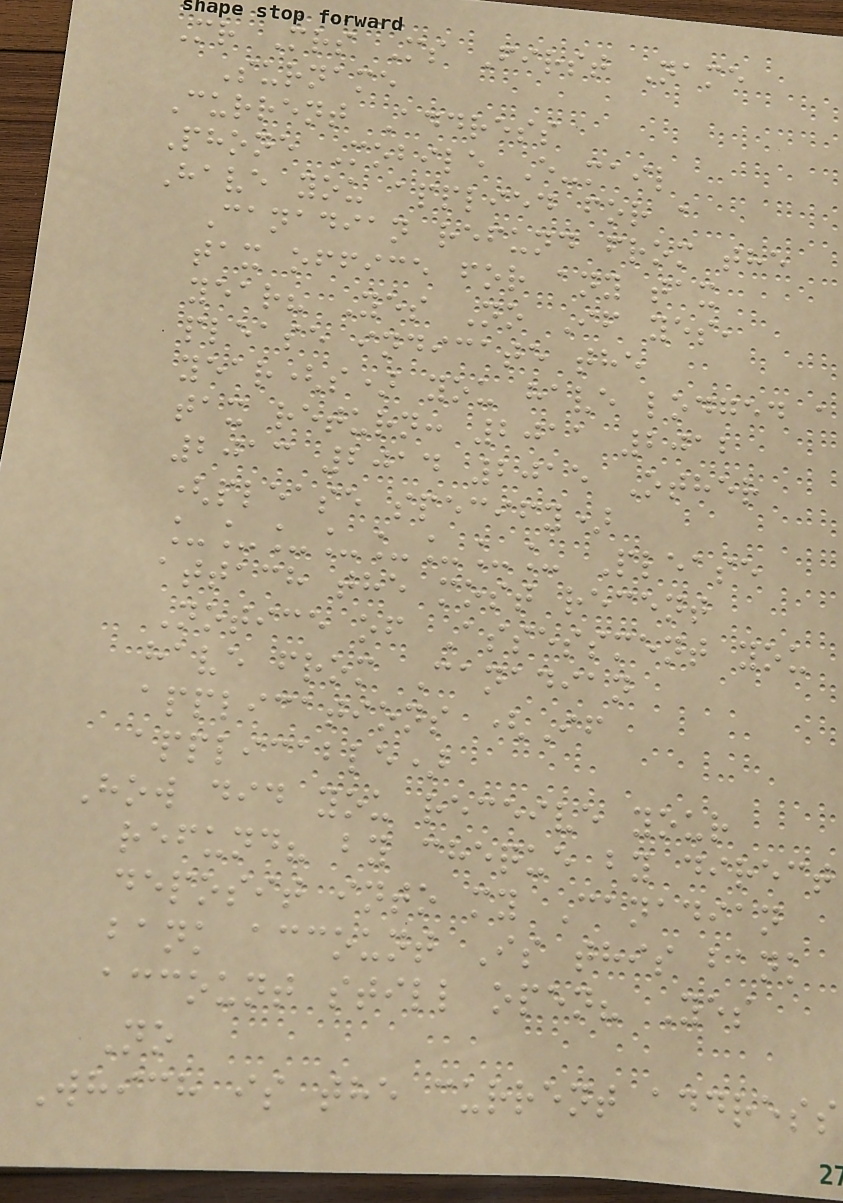Mr Mrs Ms First Name
Surname
Current Address
Phone Mobile E-mail
Have you applied for a
Canadian refund from the
tax office for any tax
year? Yes No If yes,
please indicate the
year(s) you have lodged a
tax return: 2011 2012
2013 2014 2015 Other
(please specify)
________ Please
attach the most recent
Notice of Assessment you
have from Canadian
applications (If
applicable)
How did you receive your
refund? by cheque by direct
deposit into my Canadian
bank account Is this bank
account still open? Yes
No
Which is the current address
